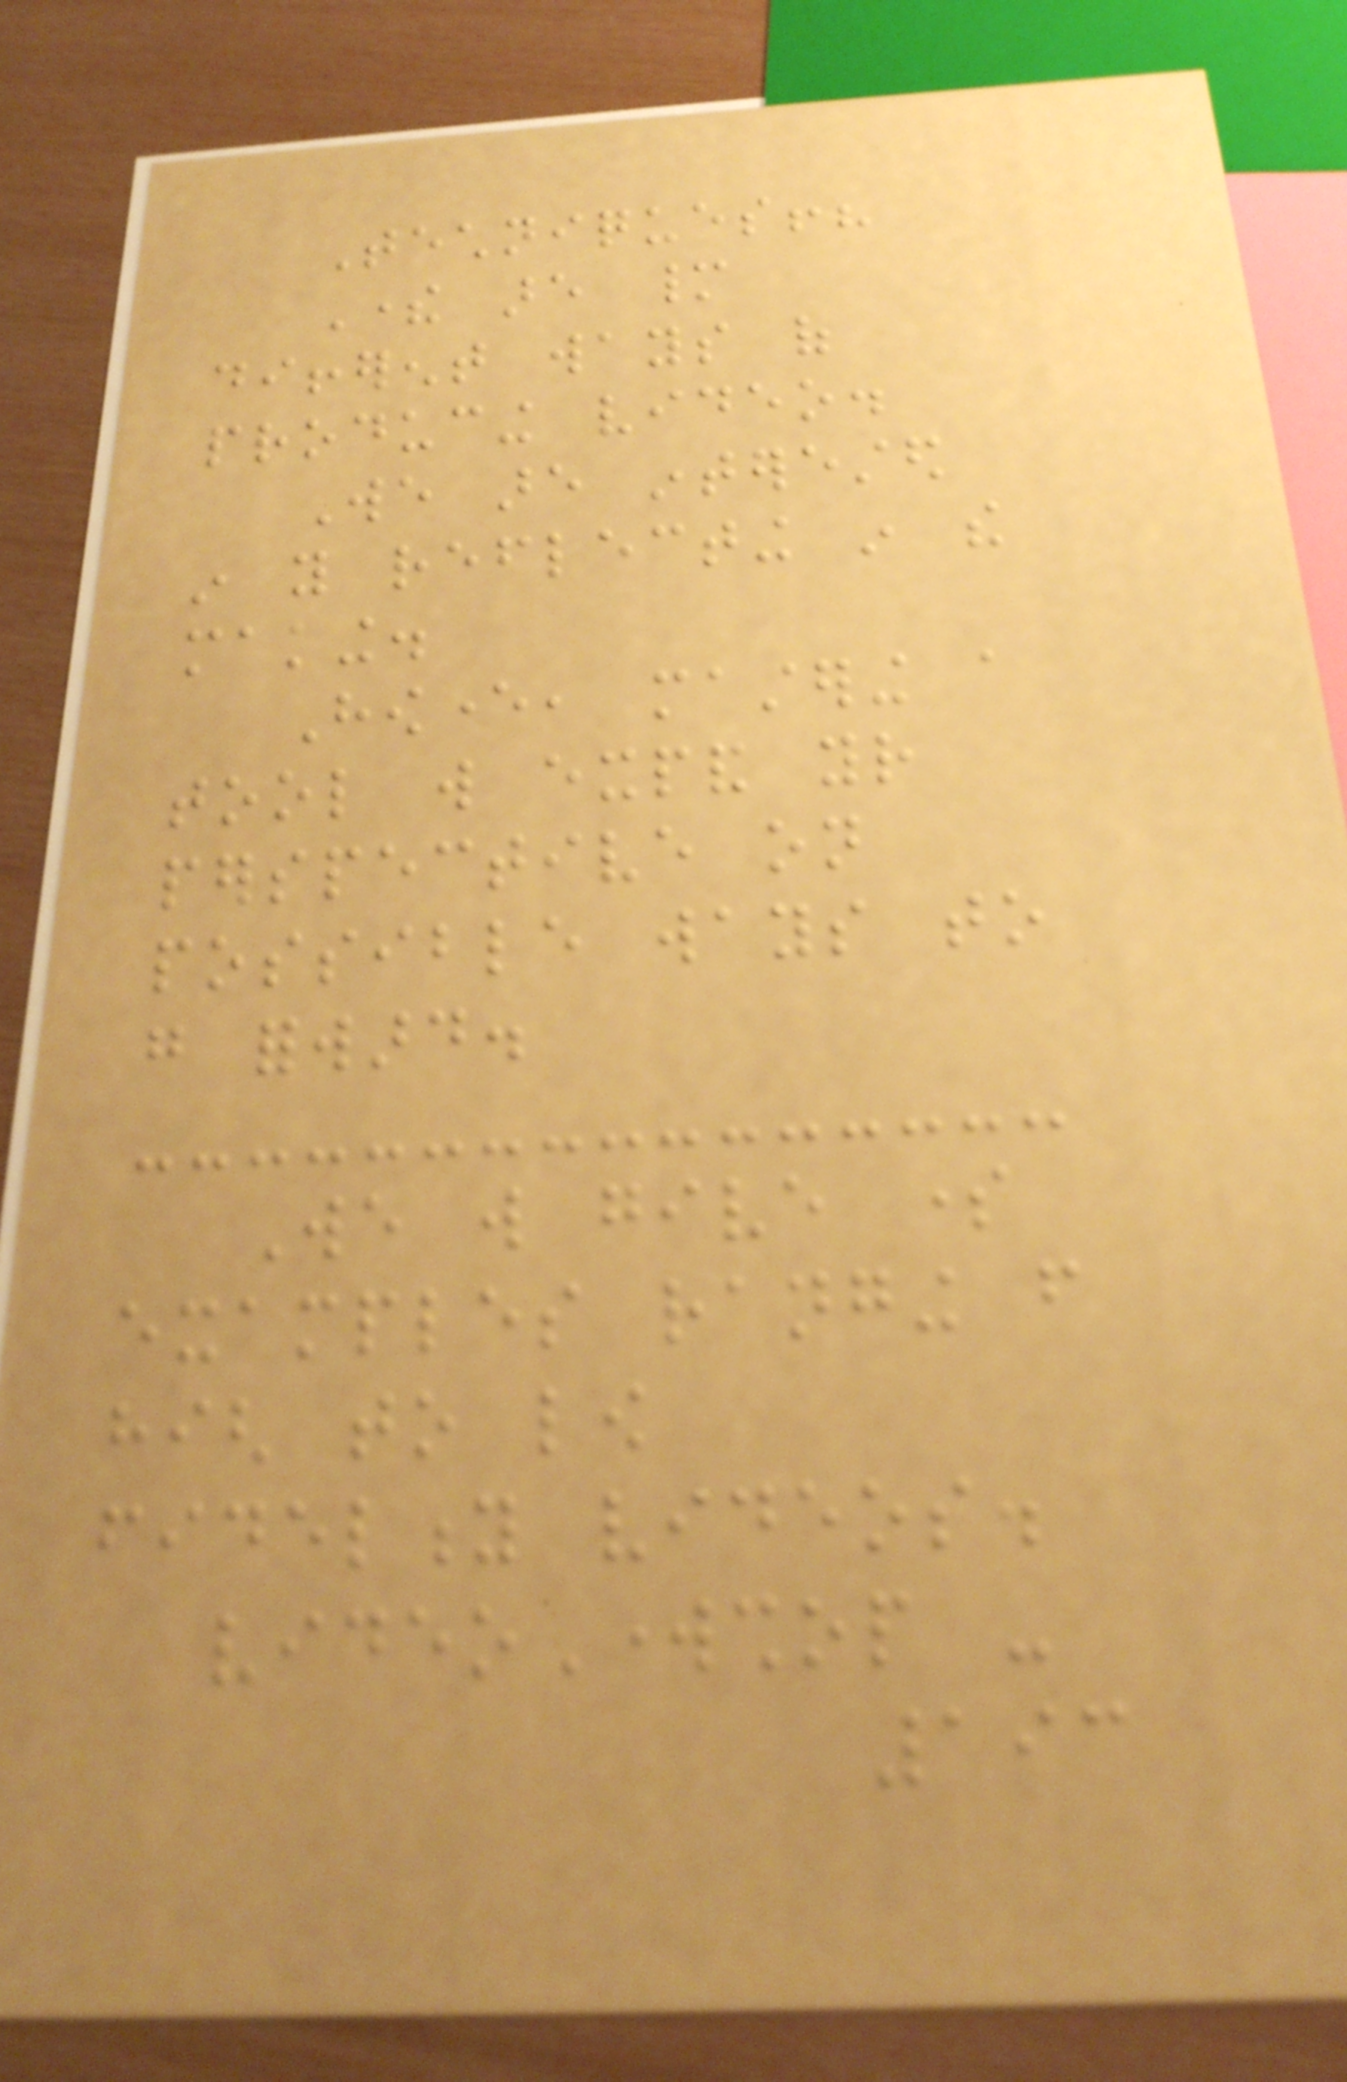Techniques!?
There are many
different ways of
producing video.
We are interested
in you reflecting in the
making.
However, mastering a
tool will expand your
perspective on
possible ways to
go forward.
We will give some
examples ranging from
high to low
fidelity videos.
videoWorkshop -
193
